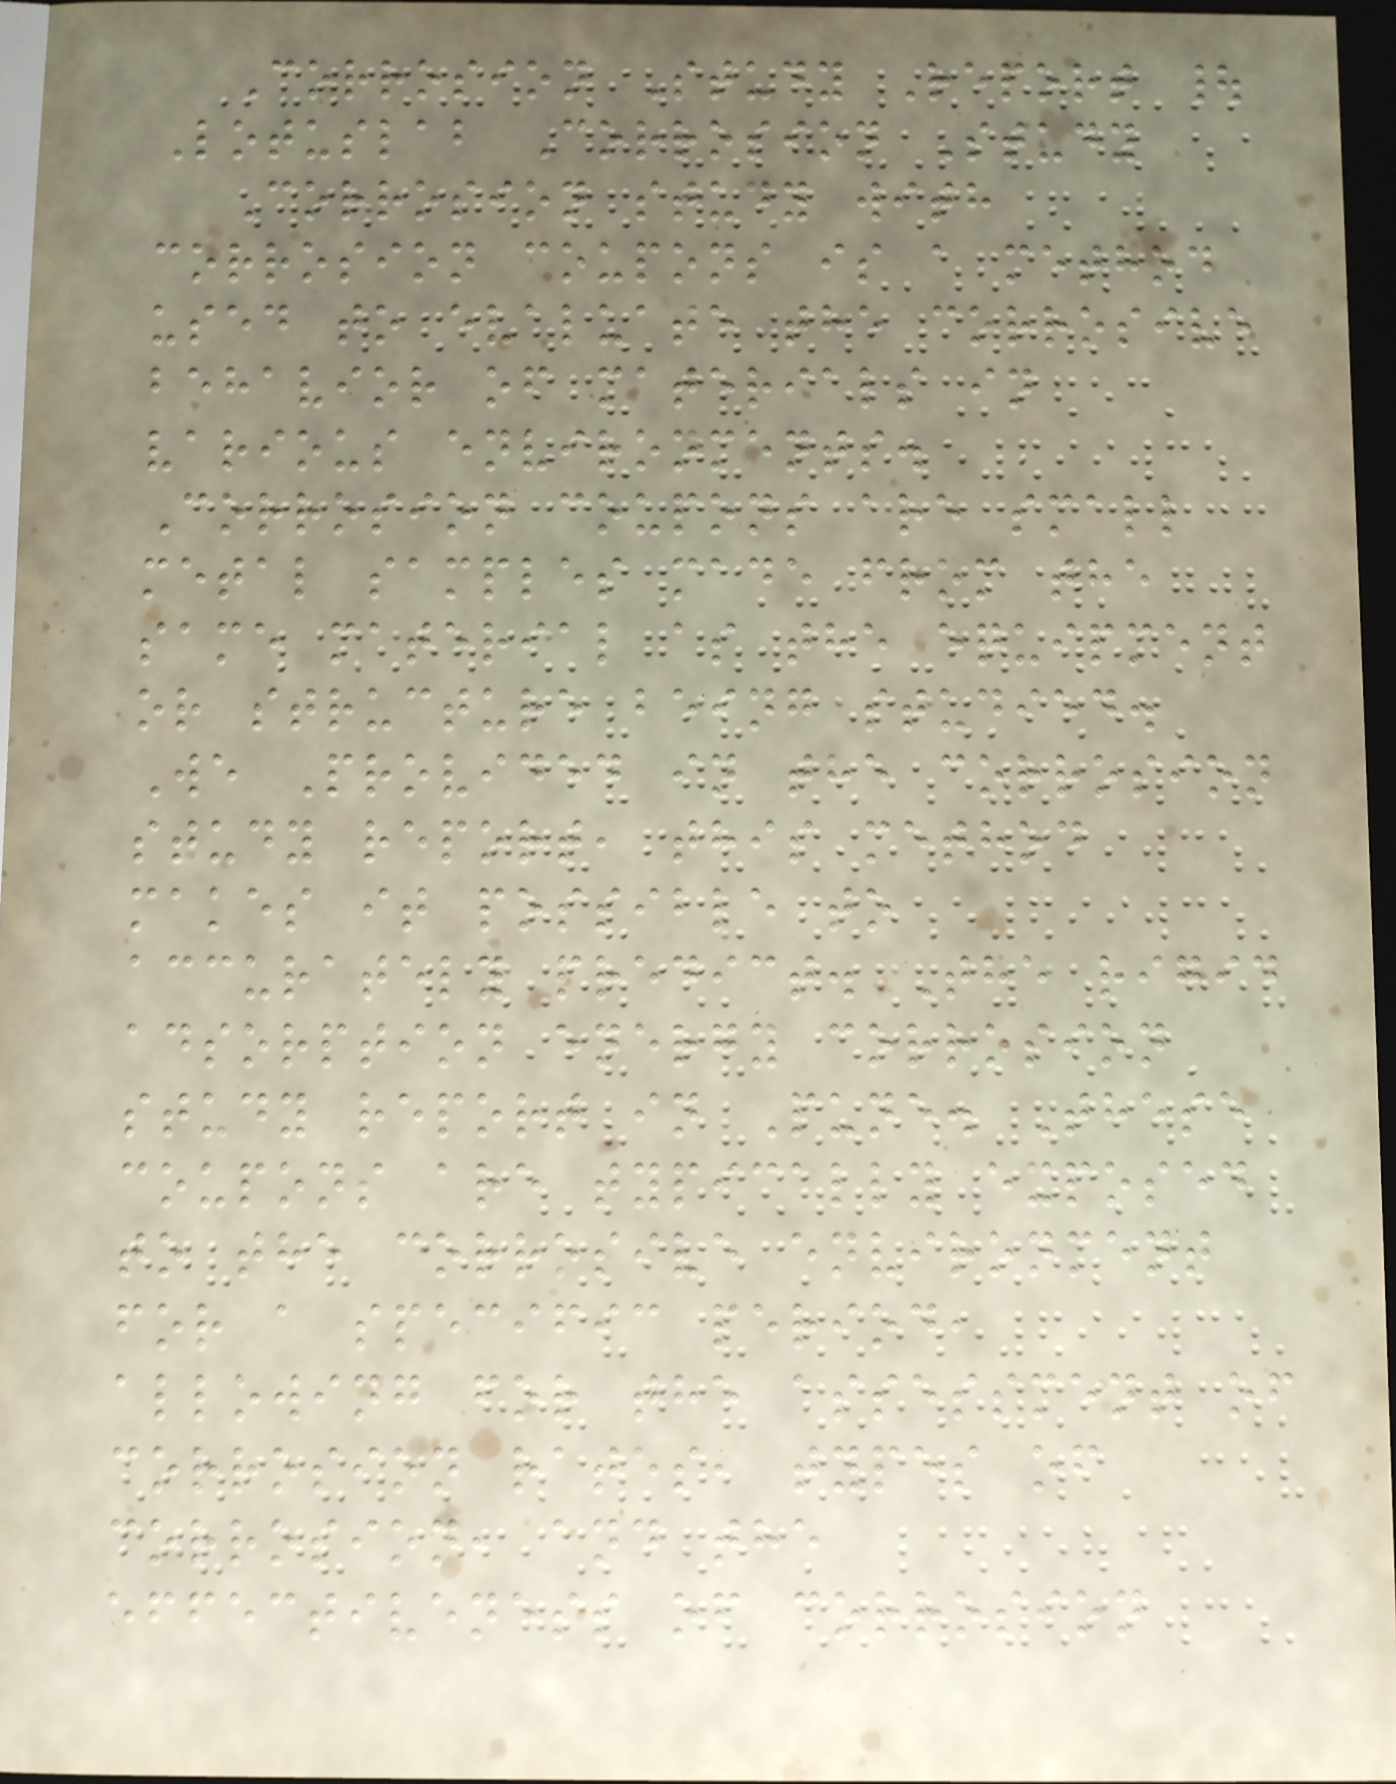Corrosion Study Report |
Lotuslab Corrosion Study
Corrosion study with
corrosion coupons is a method
used to evaluate the corrosive
behavior of materials in
various environments.
Corrosion coupons are small
metal samples made from the
same material as the equipment
or structure being studied.
We Provided in the corrosion
study report, this method
makes it possible to
accurately predict. The rigid
adsorption energy corrosion
study report in Pune. These
coupons are typically exposed
to the corrosive environment
for a specific period,
allowing for the assessment of
corrosion rates, types of
corrosion, and the
effectiveness of corrosion
